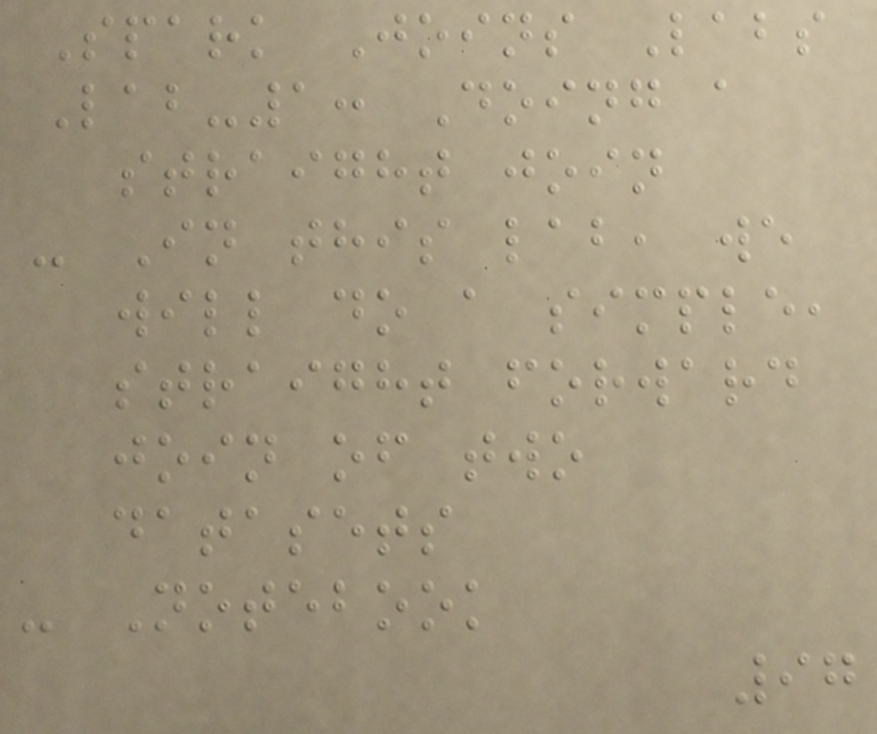Spark Joins Labs
Lab-1: Doing a
straight join
- In this lab, we
will do a simple,
straight forward
join of two
datasets
- Notebook
97
